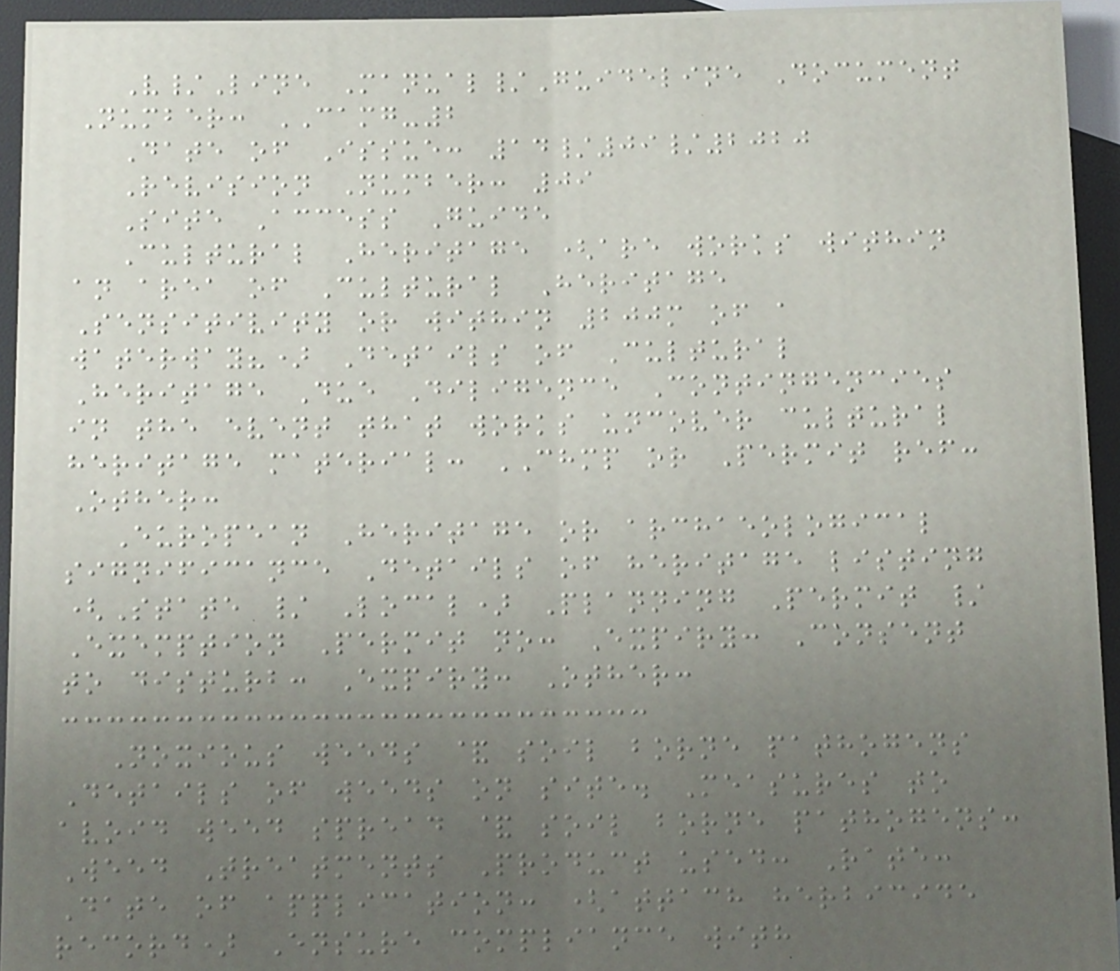V/Line Manual/Guideline Document
Number: CAMG-2
Date of Issue: 14/09/2020
Revision Number: 09
Site Access Guide
Cultural Heritage (are works within
an area of Cultural Heritage
Sensitivity or within 200m of a
waterway?) Details of Cultural
Heritage Due Diligence Contingencies
in the event that works uncover cultural
heritage material: CHMP or Permit ref:
Other:
European Heritage or archaeological
significance Details of heritage listing
(State / Local) Planning Permit /
Exemption Permit no: Expiry: Consent
to disturb: Expiry: Other:
Noxious weeds & soil borne pathogens
Details of weeds on site. Measures to
avoid weed spread & soil borne pathogens:
Weed Treatments Product used: Rate:
Date of application: (attach herbicide
record) Ensure compliance with
